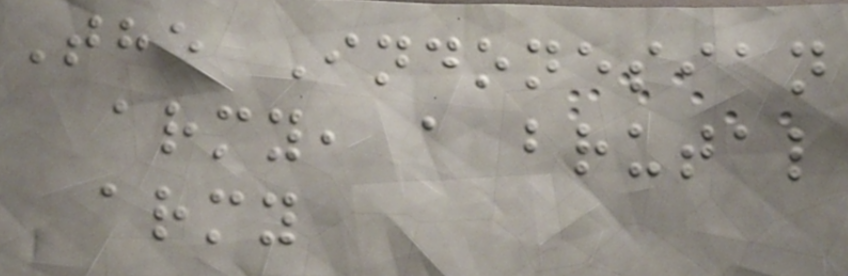The Indonesian
army, a brutal
army
